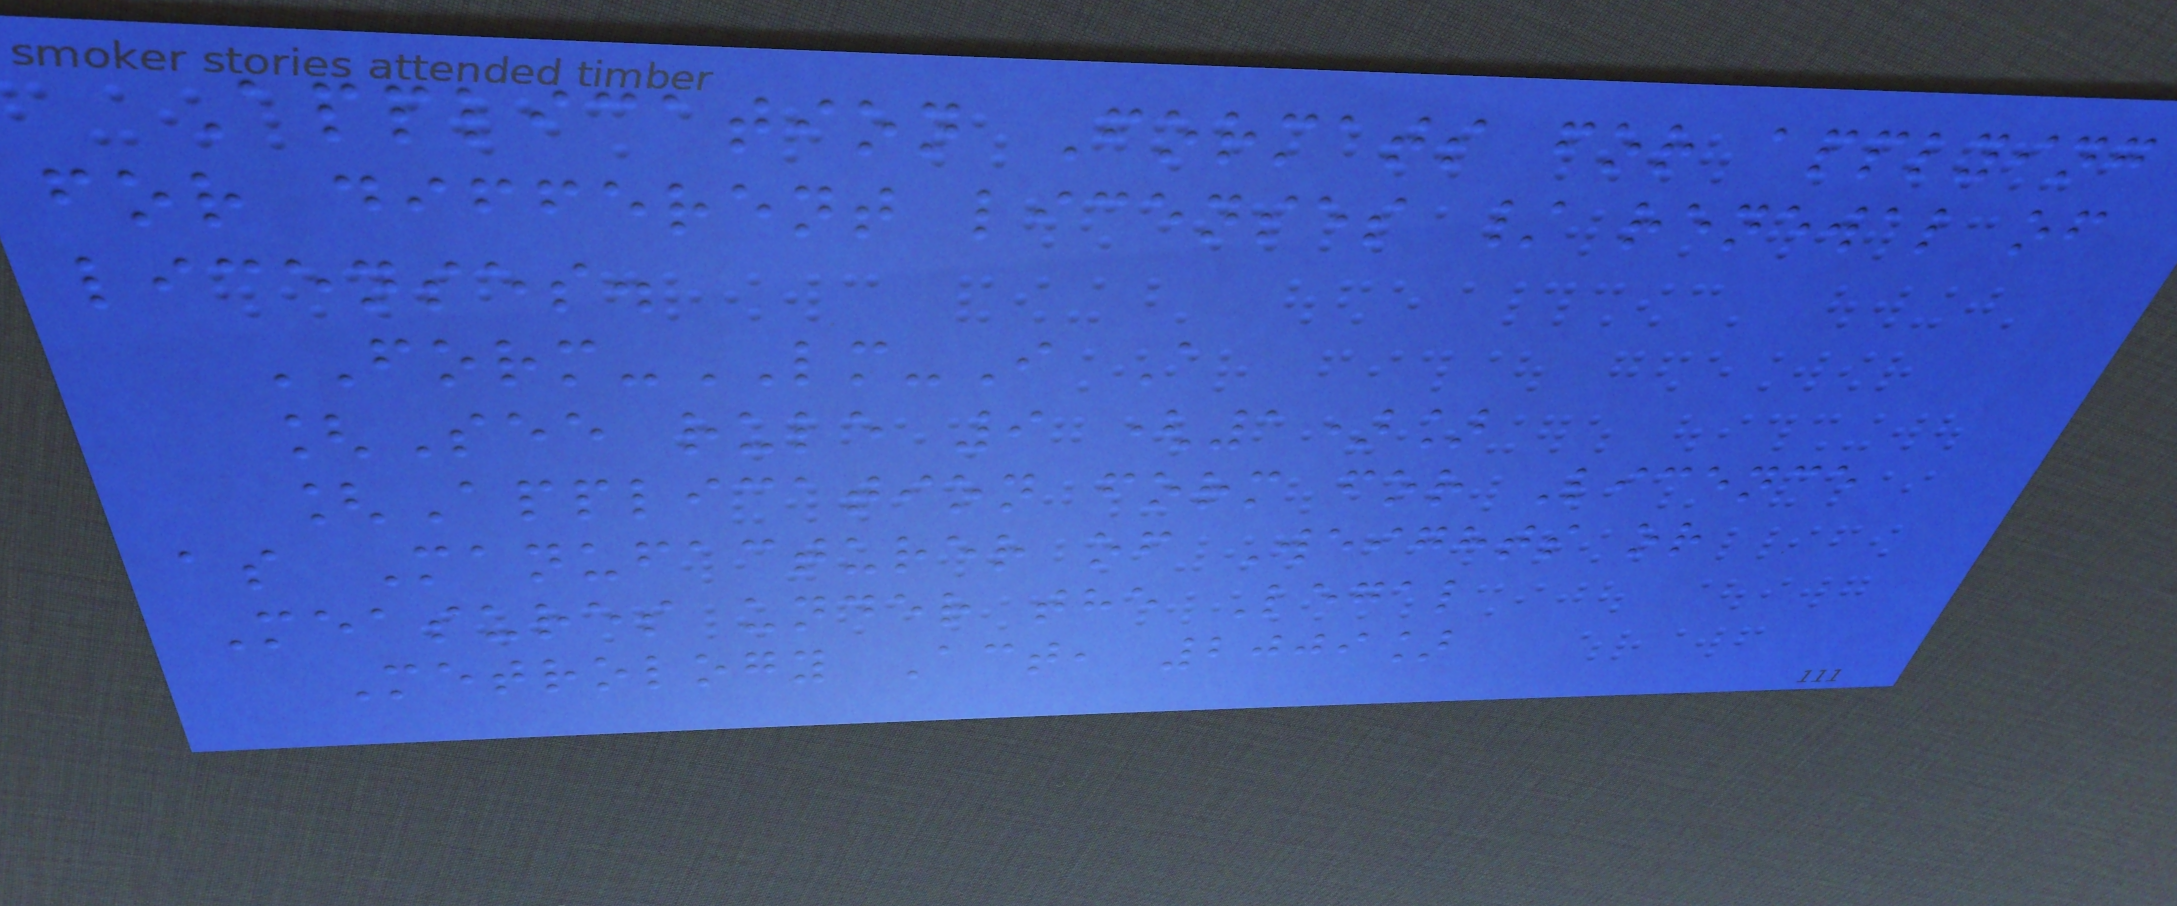Application Formats for applying
for different licenses / renewal of
licenses.
FORM-LM-I A
[See rule 9 (1)]
[Application form for Licence
as Manufacturer of Weights or
Measures under the Legal
Metrology Act, 2009]
